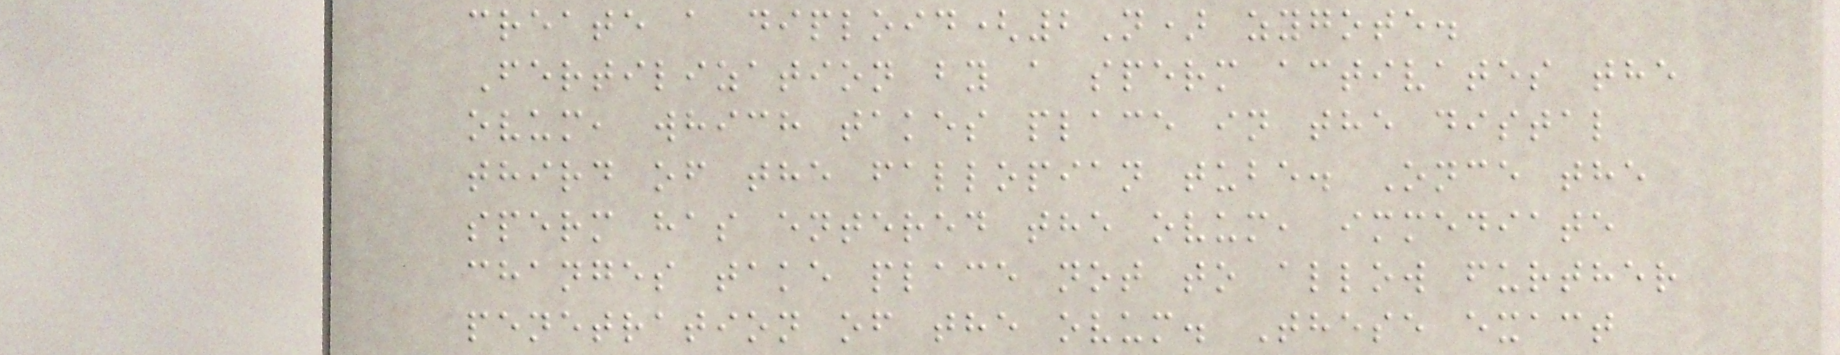create a diploid(2N) zygote.
Fertilization by a sperm activates the
ovum, which takes place in the distal
third of the fallopian tube. Once the
sperm has entered the ovum, immediate
changes take place not to allow further
penetration of the ovum. These exact
